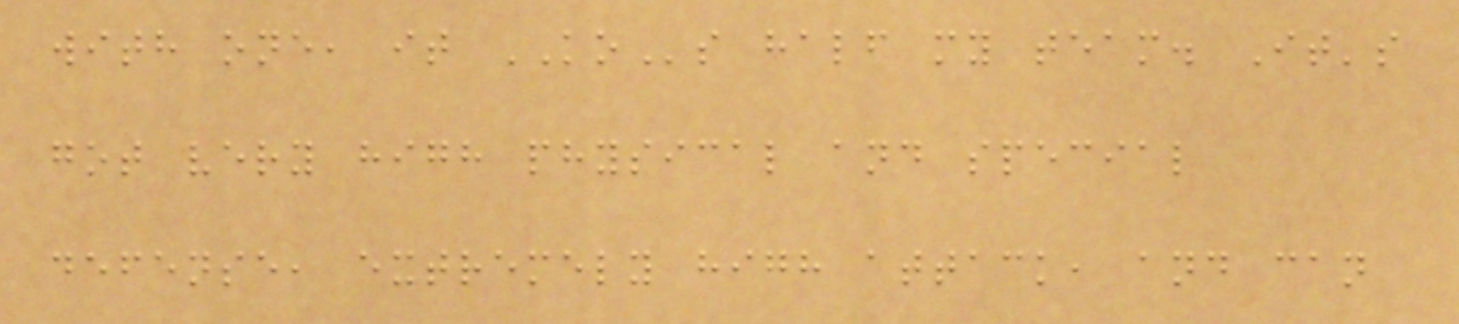with one, it KOs half my team. It's
got very high physical and special
defense, extremely high attack, and can
